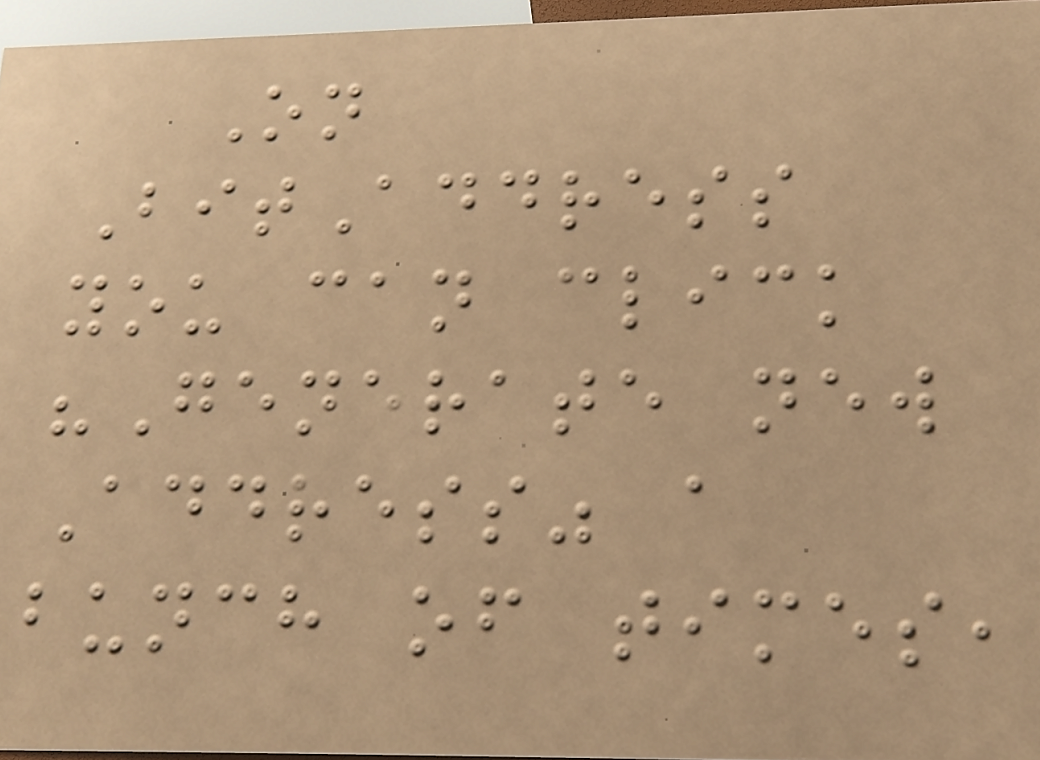On
BitAddress
you can click
"Generate new
Address" a
bunch of times,
